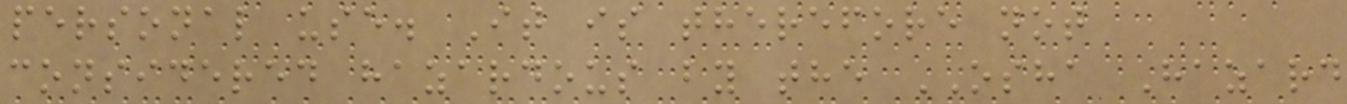personal use. It is therefore not
considered hazardous by the OSHA Hazard
